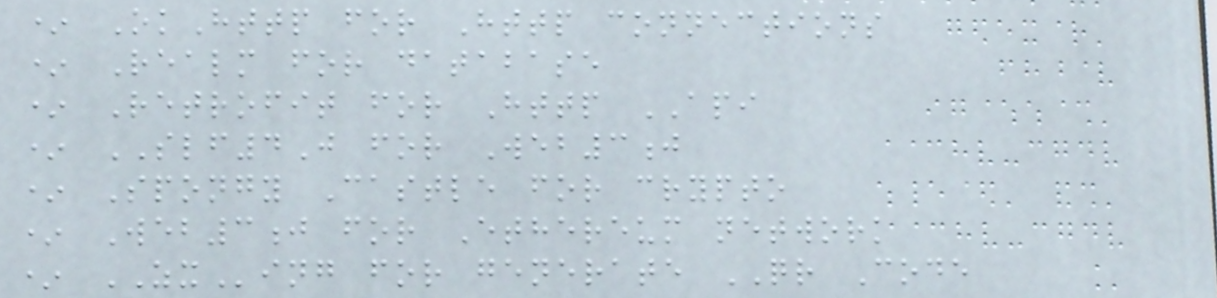* OkHttp for Http connections
* Realm for database
* Retrofit for Http API
* SLF4J for Web3j
* Spongy Castle for crypto
* Web3j for Ethereum network
* ZXing for generate QR Code
